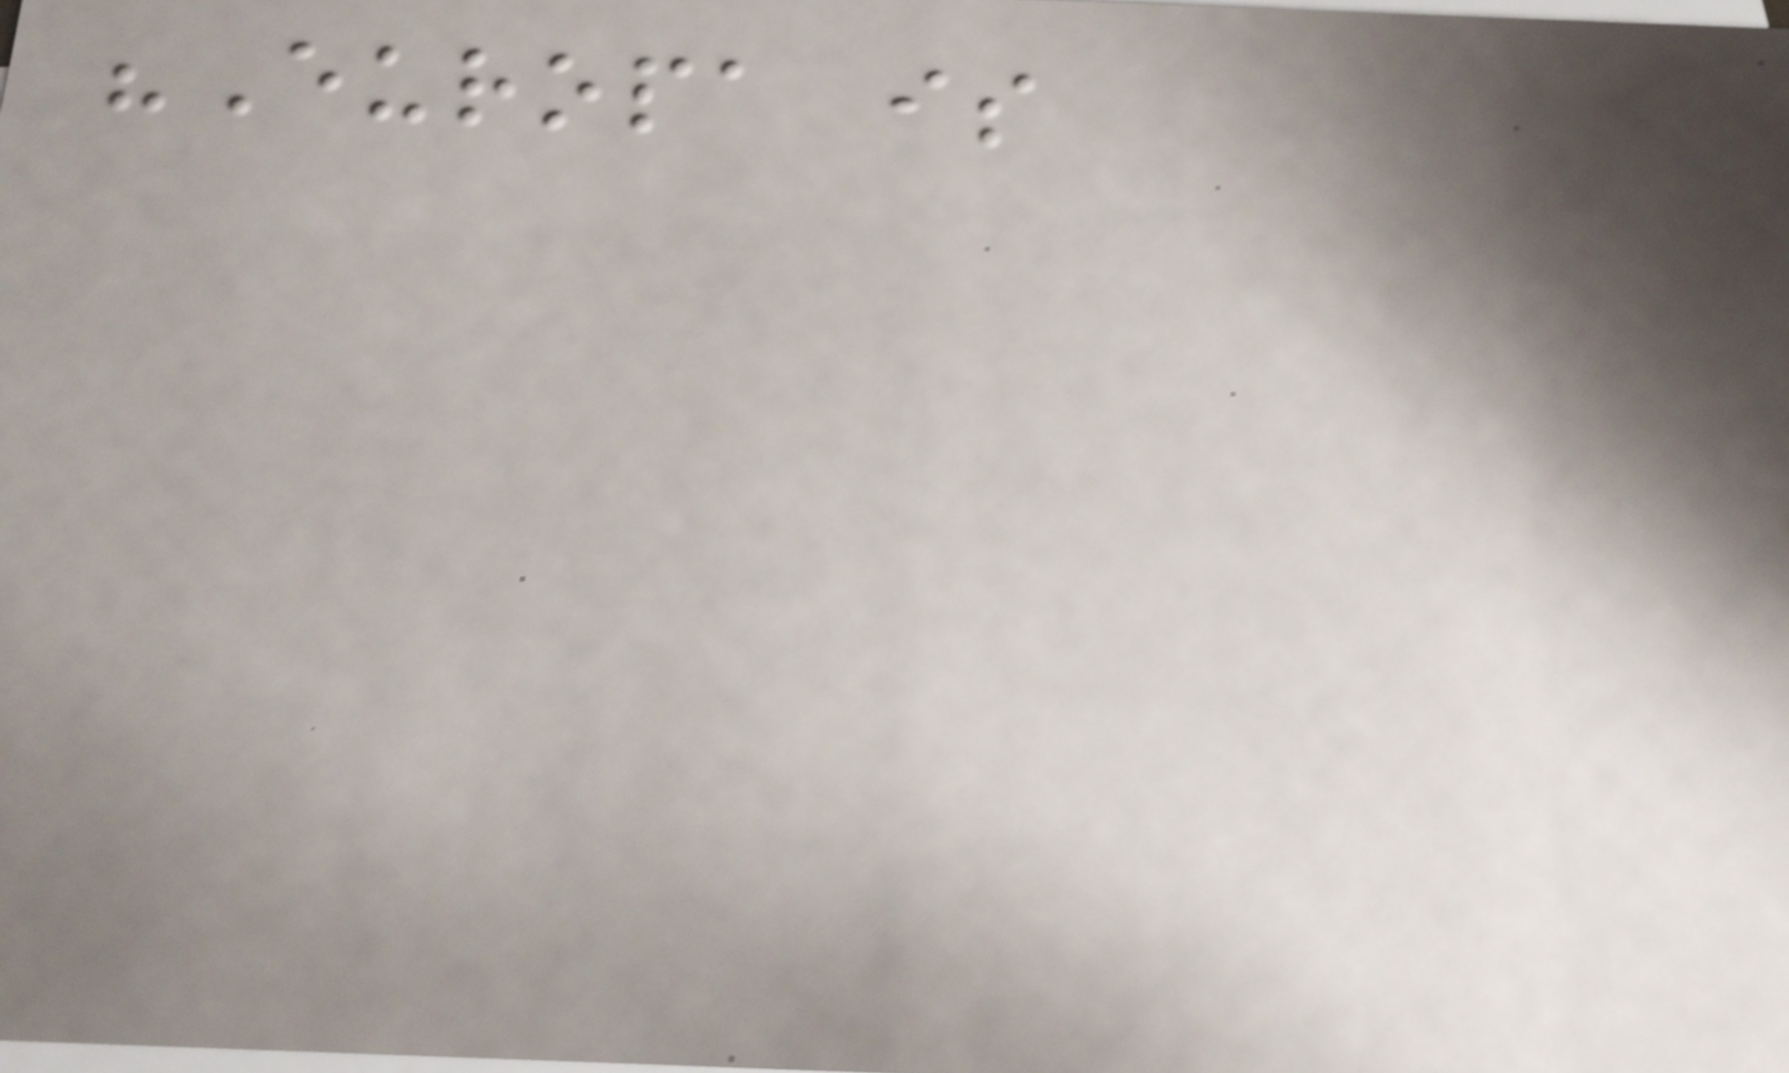"Europa is
